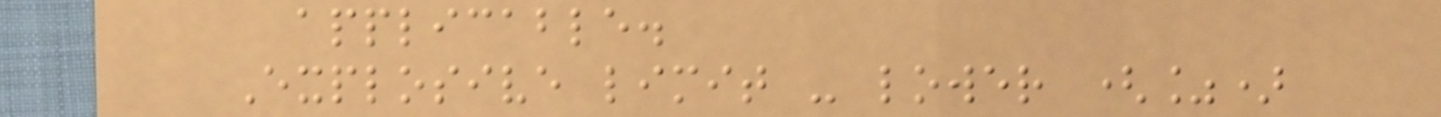applicable.
Explosive limit - lower (%)
